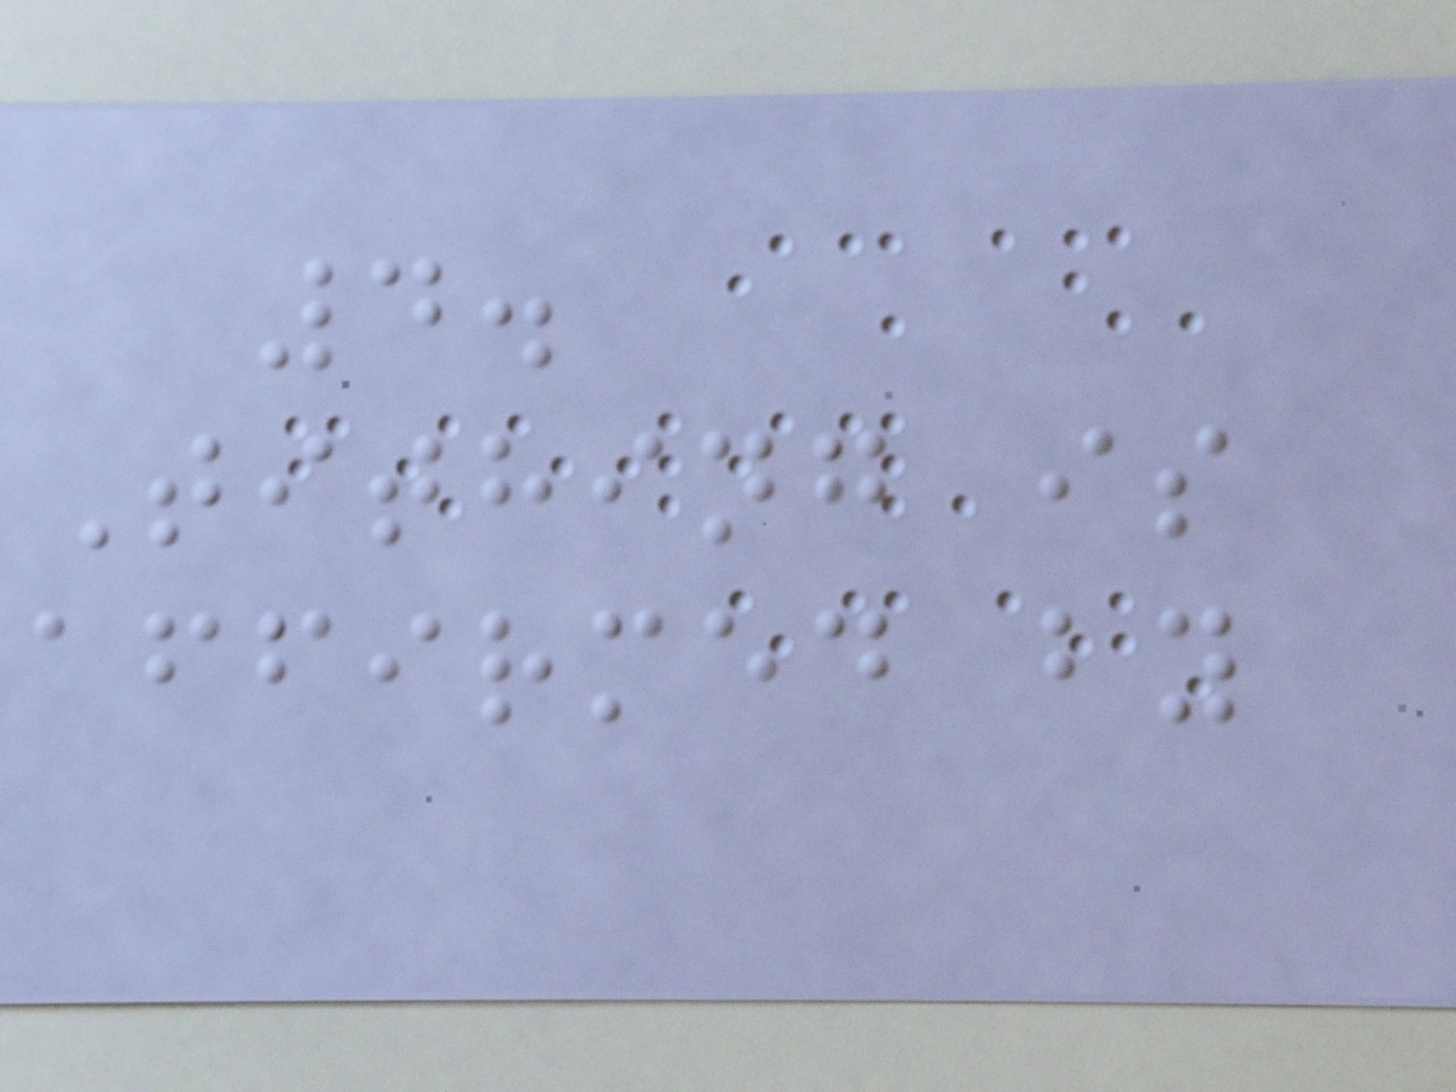4.
Tithing is
affirmed by
